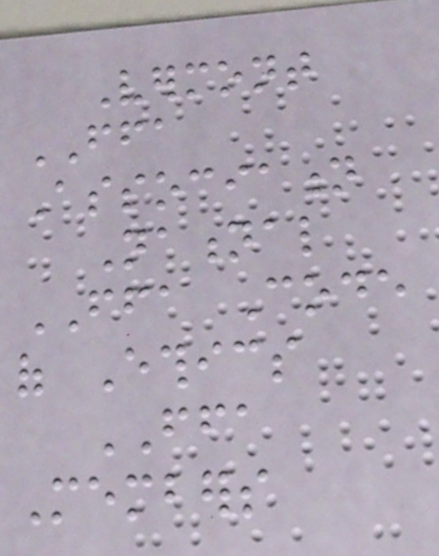Vermont
FFA
Association
National
FFA Code
of Ethics
FFA
Members
